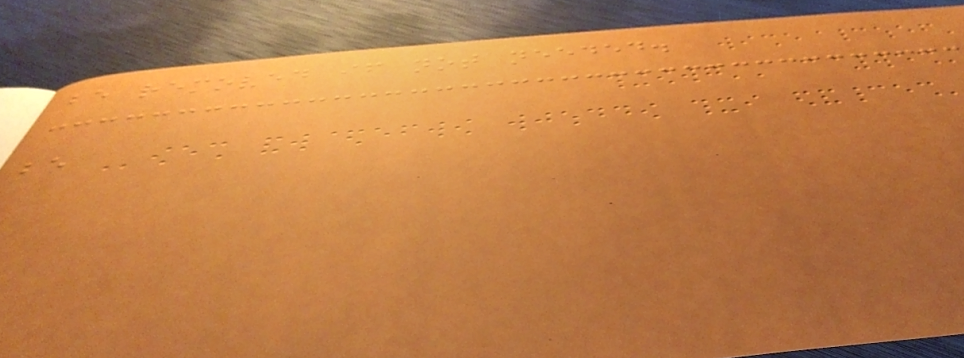be removed if not needed.
be
